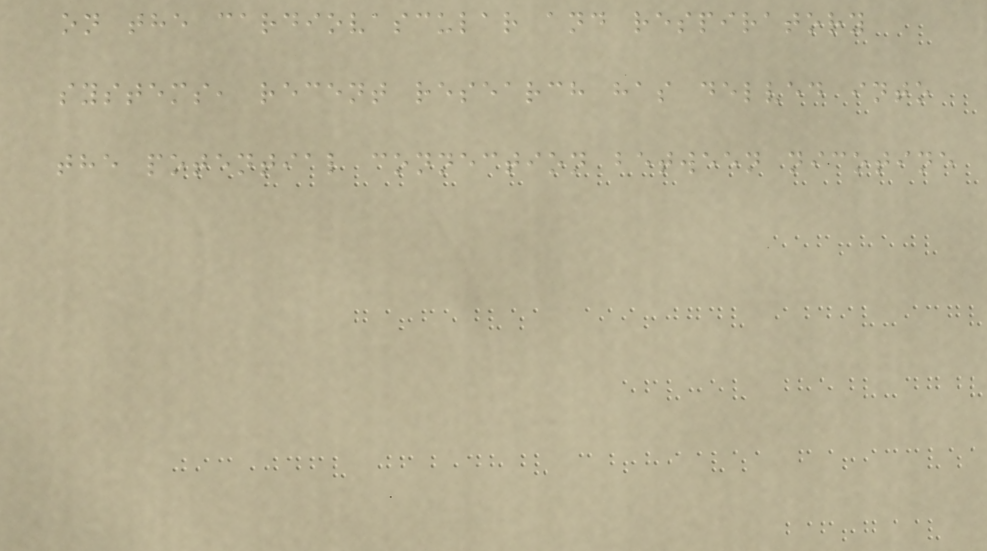on the cardiovascular and respiratory
systems, recent research has delved into
the potential connection between nicotine
